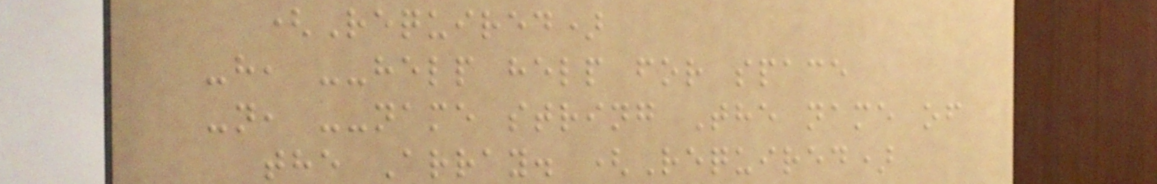(Required)
-h, --help help for space
-n, --name string The name of
the Array. (Required)
